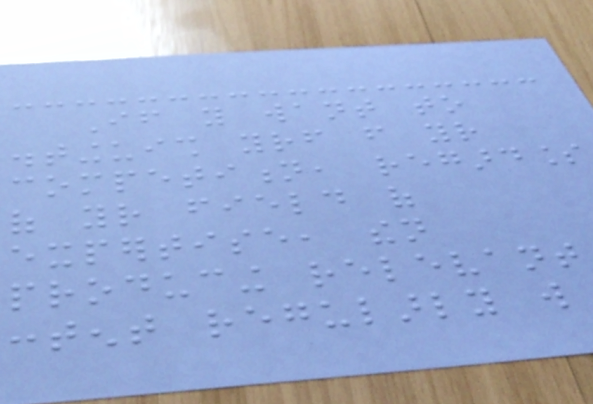If you want to
distinguish yourself from your
competition, regardless
of your field of
expertise, then
producing relevant
content regularly will
